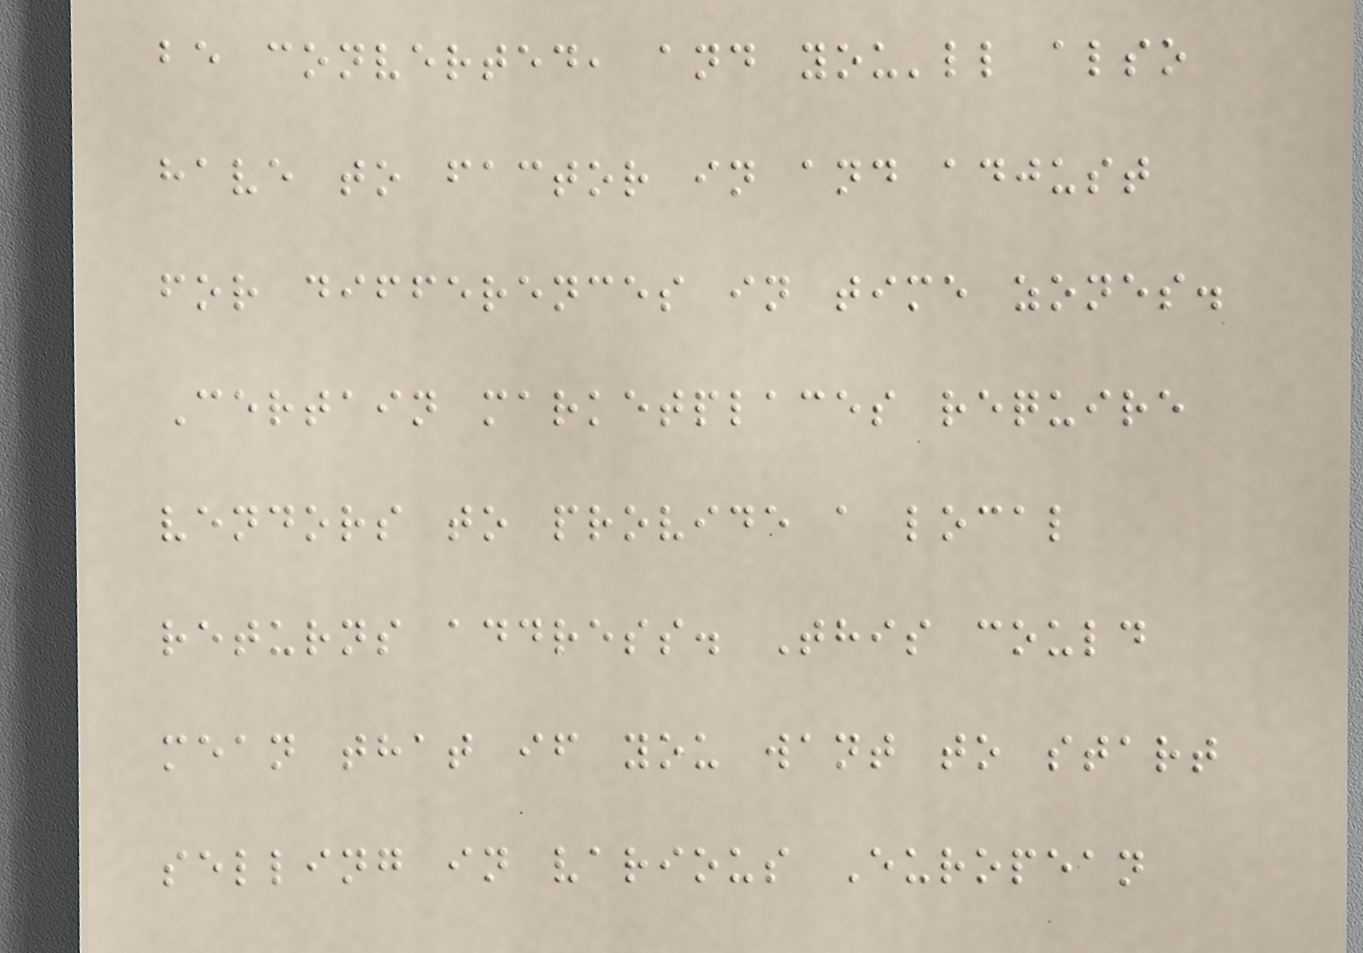be converted, and you'll also
have to factor in and adjust
for differences in time zones.
Certain marketplaces require
vendors to provide a local
returns address. This could
mean that if you want to start
selling in various European
